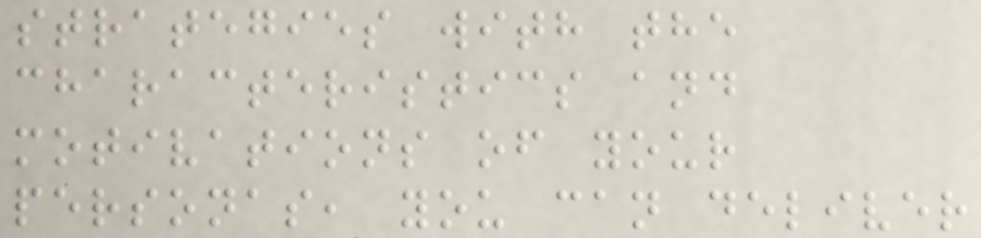strategies with the
characteristics and
motivations of your
personas, you can deliver
